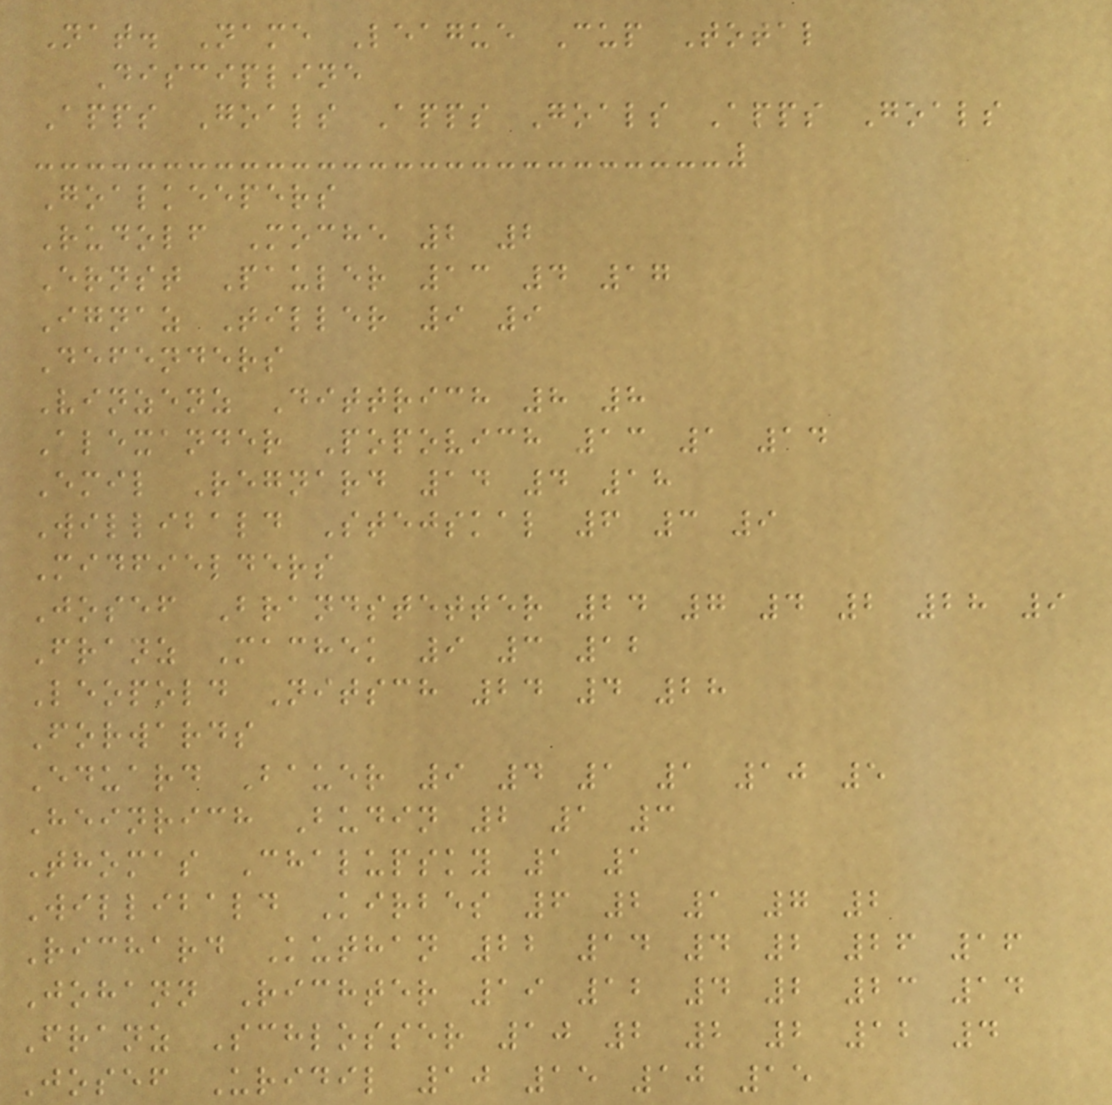Nat. Name League Cup Total
Discipline
Apps Goals Apps Goals Apps Goals
Goalkeepers
Rudolf Moche 2 2
Ernst Pauler 13 4 17
Ignaz Tiller 9 9
Defenders
Vinzenz Dittrich 8 8
Alexander Popovich 13 1 14
Emil Regnard 14 4 18
Willibald Stejskal 6 3 9
Midfielders
Josef Brandstetter 24 7 4 2 28 9
Franz Machek 9 3 12
Leopold Nitsch 24 4 28
Forwards
Eduard Bauer 9 4 1 1 10 5
Heinrich Budin 2 1 3
Thomas Chalupsky 1 1
Willibald Kirbes 6 2 1 7 2
Richard Kuthan 22 14 4 2 26 16
Johann Richter 19 12 4 2 23 14
Franz Schlosser 10 2 2 2 12 4
Josef Uridil 10 15 10 15
